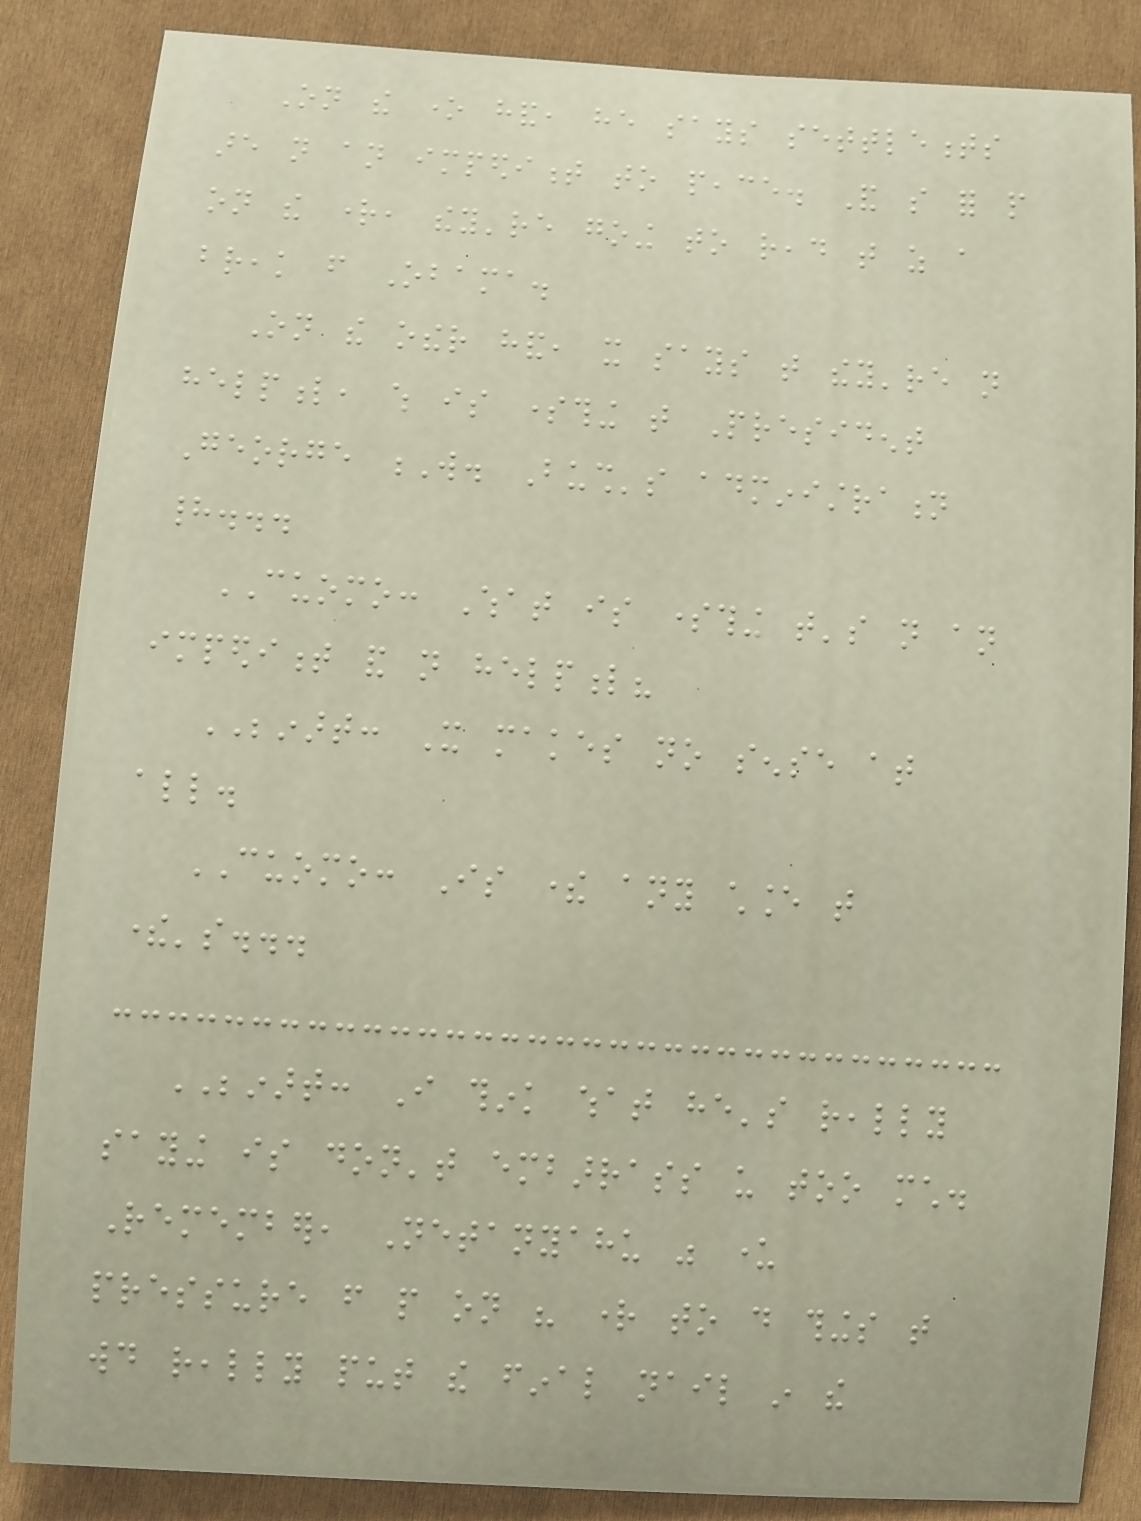On the one hand, he says settlements
are not an impediment to peace. And so for people
on the right, they're going to read that as a
break from Obama.
On the other hand, it says that they're not
helpful, which is something that President
George W. Bush's administration
had...
CUOMO: What is something that's not an
impediment and not helpful?
BEINART: It makes no sense at
all.
CUOMO: Is there any chance that
there's...
BEINART: I think what he's really
saying is don't embarrass us too much.
Remember, Netanyahu was under
pressure from people on his right to do things that
would really put the final nail in the
